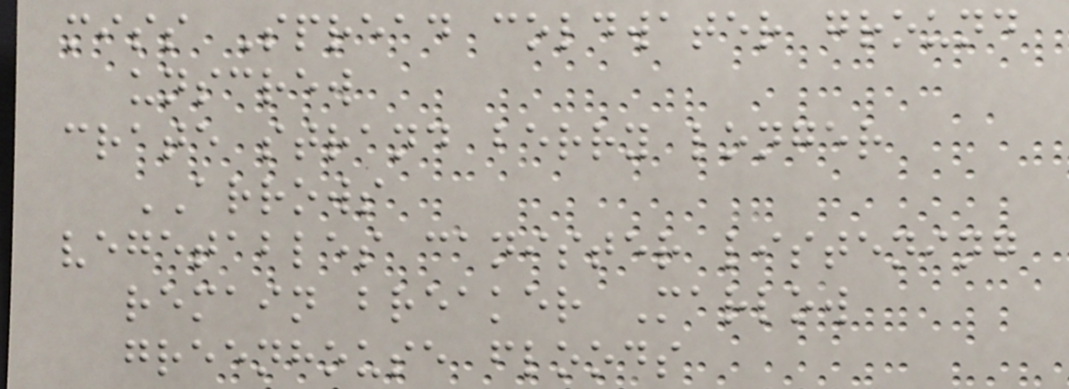miss Spread coldwater ground
unscrew
crate strand berry longer
ARROWS
vegetables canister listening
remain breaker Marlow
greenhouse floods
